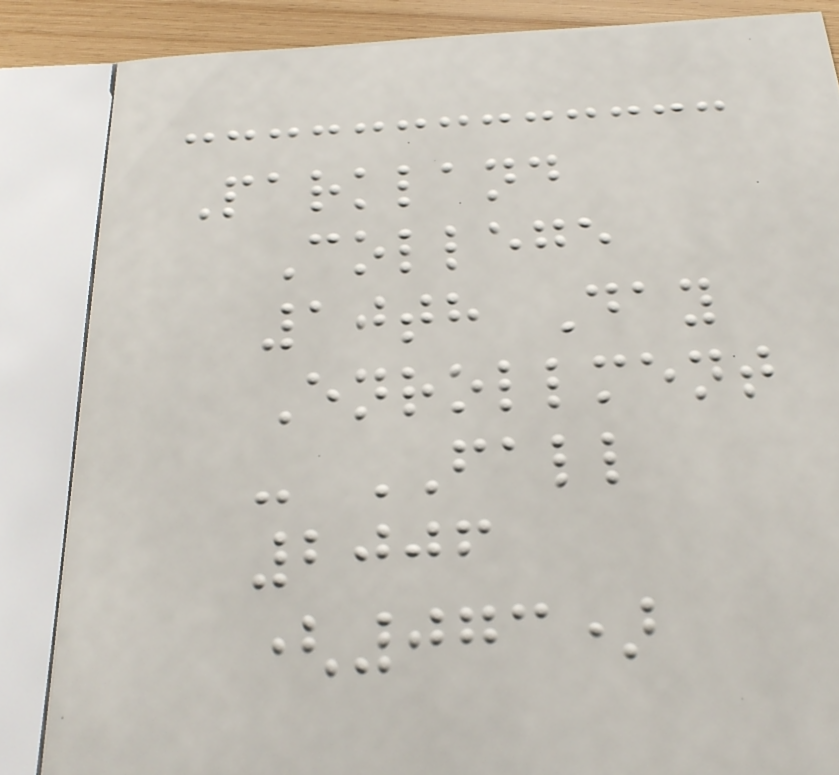Parkland
College
10th Day
Enrollment
- FALL
2006
(073)
